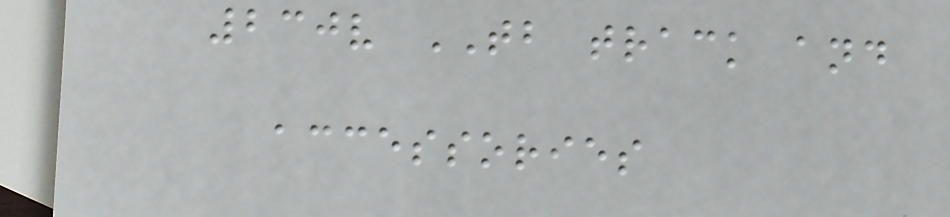230v TB track and
accessories
